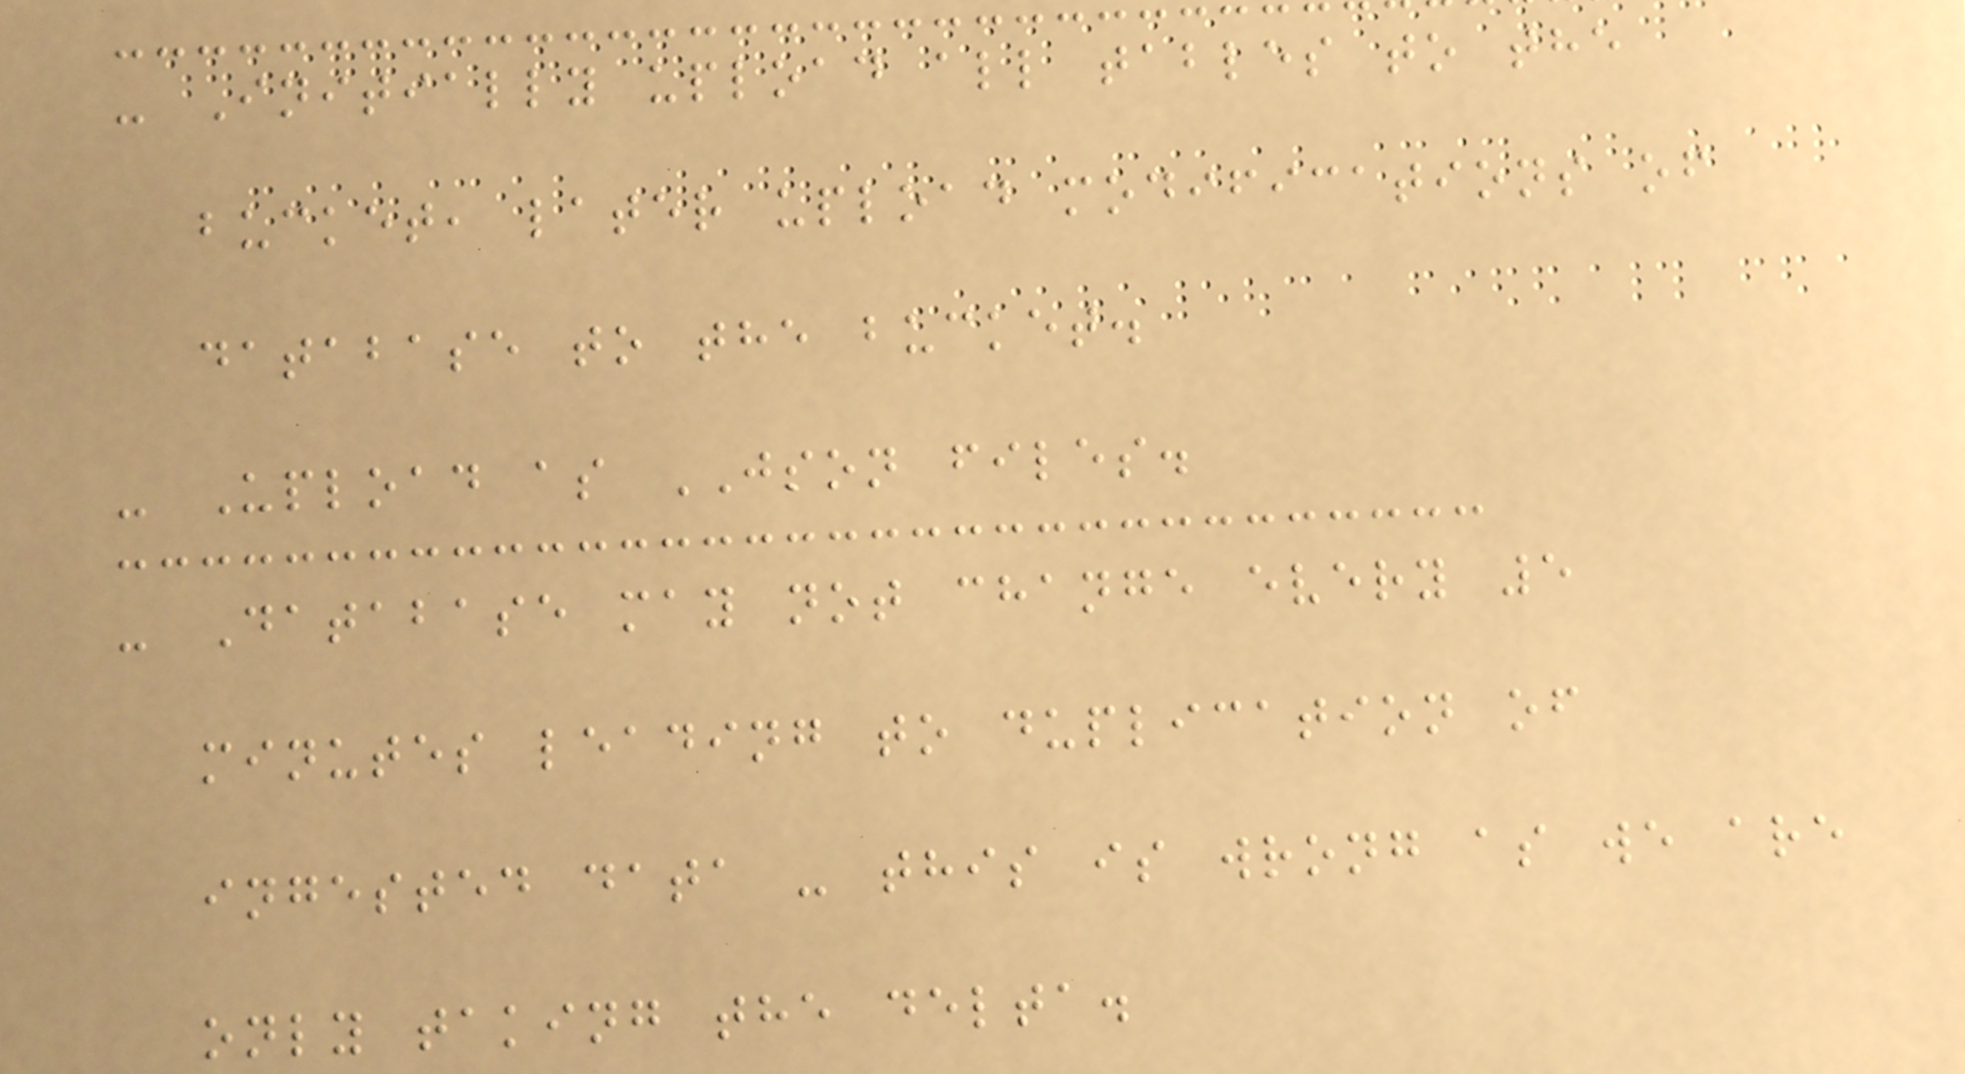- Initially upload all tables to the
bucket, later upload modifications of
database to the bucket.
- Upload as JSON files.
- Database may not change every 5
minutes leading to duplication of
ingested data - this is wrong as we are
only taking the delta.
